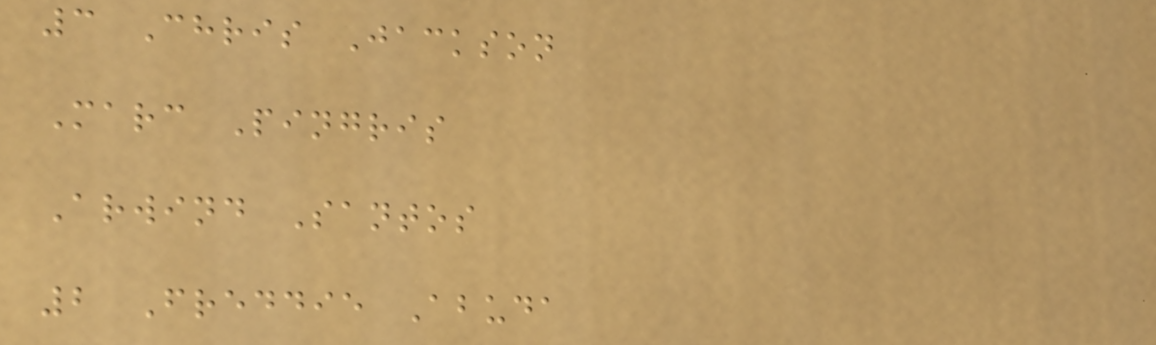3 Chris Jackson
Marc Pingris
Arwind Santos
2 Freddie Abuda
